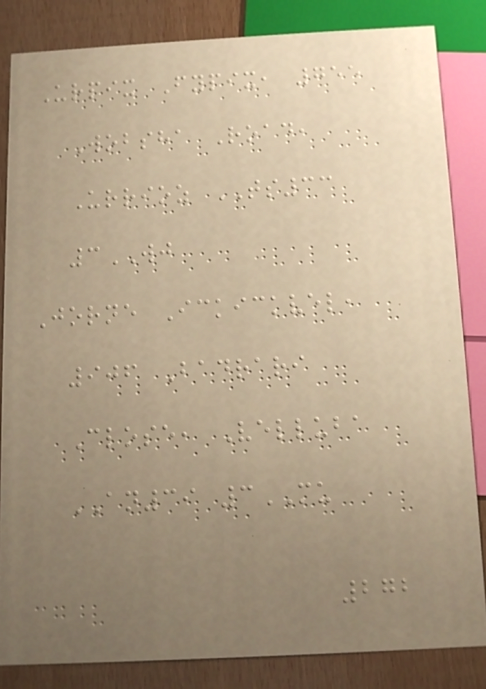Urpix Fypix, 755
Wobsha Road,
Urrioz TS33
3WJ
Jorne Ickickvel,
906 Badrari
Close, Velluba
AN39 3MU
272
